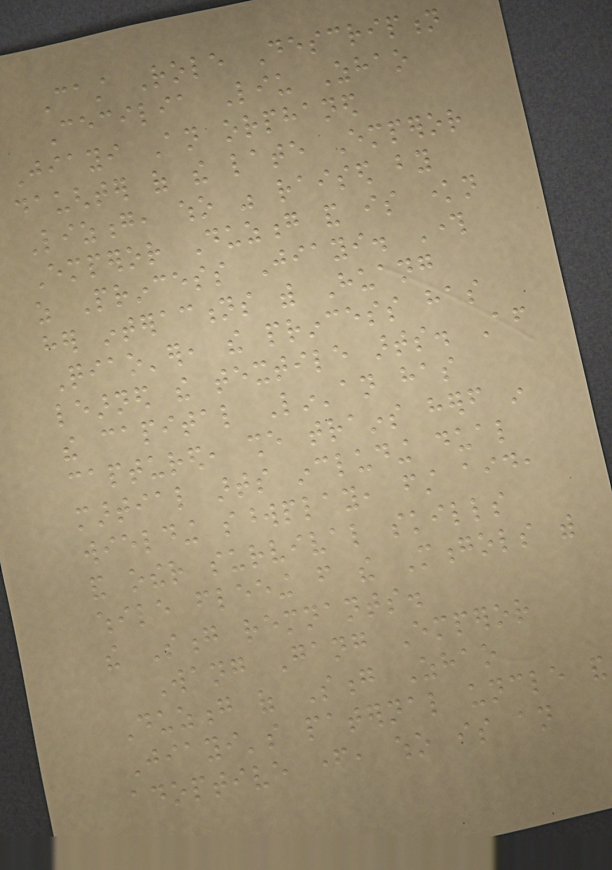Cast Role Description
Cecilia Liu Zhao
Jiayi An orphaned
daughter of the late Emperor
Lizong, who was raised by
Emperor Duzong and is known
as Princess Jiayi. Through
her interactions with Huang
Qiao'er, the princess has
learned the textile arts. After
the capital Lin'an has
captured, she trains herself in
martial arts including dual
wielding swordplay, first aid,
and other survival skills
while fleeing from the Mongols with
the Song remnants.
Wang Gang Emperor
Duzong of Song Zhao
Jiayi's paternal uncle and
adoptive father, who is an
